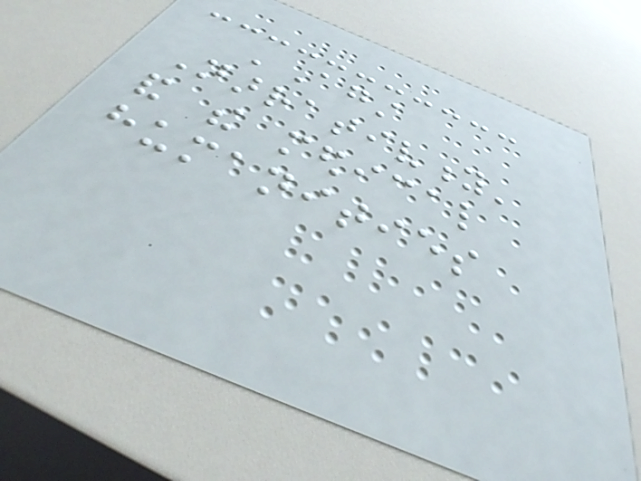'Against
Narrativity'
and the medical
humanities
